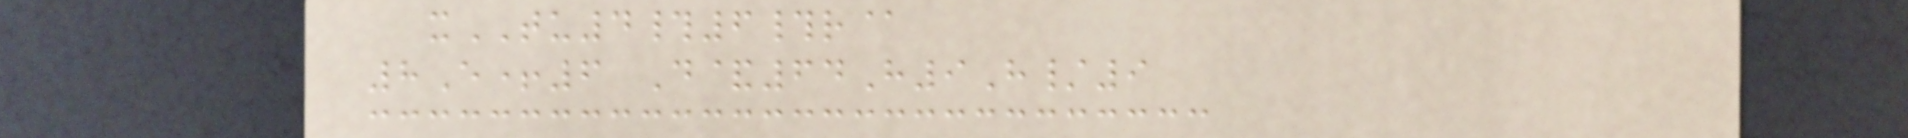xTU4#6#r@
8E+6 D&64H9H/9
